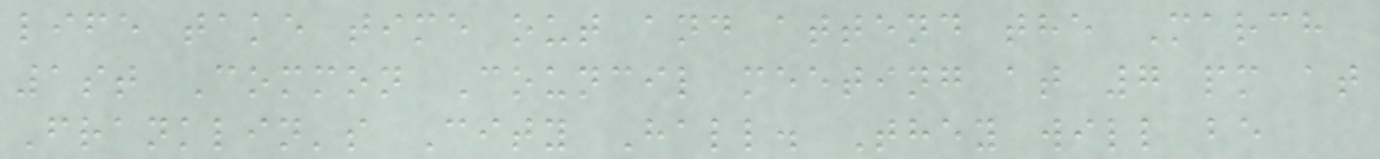life take time out and attend the March
1st Common Council meeting at 7 pm at
Franklin's City Hall. They will be
